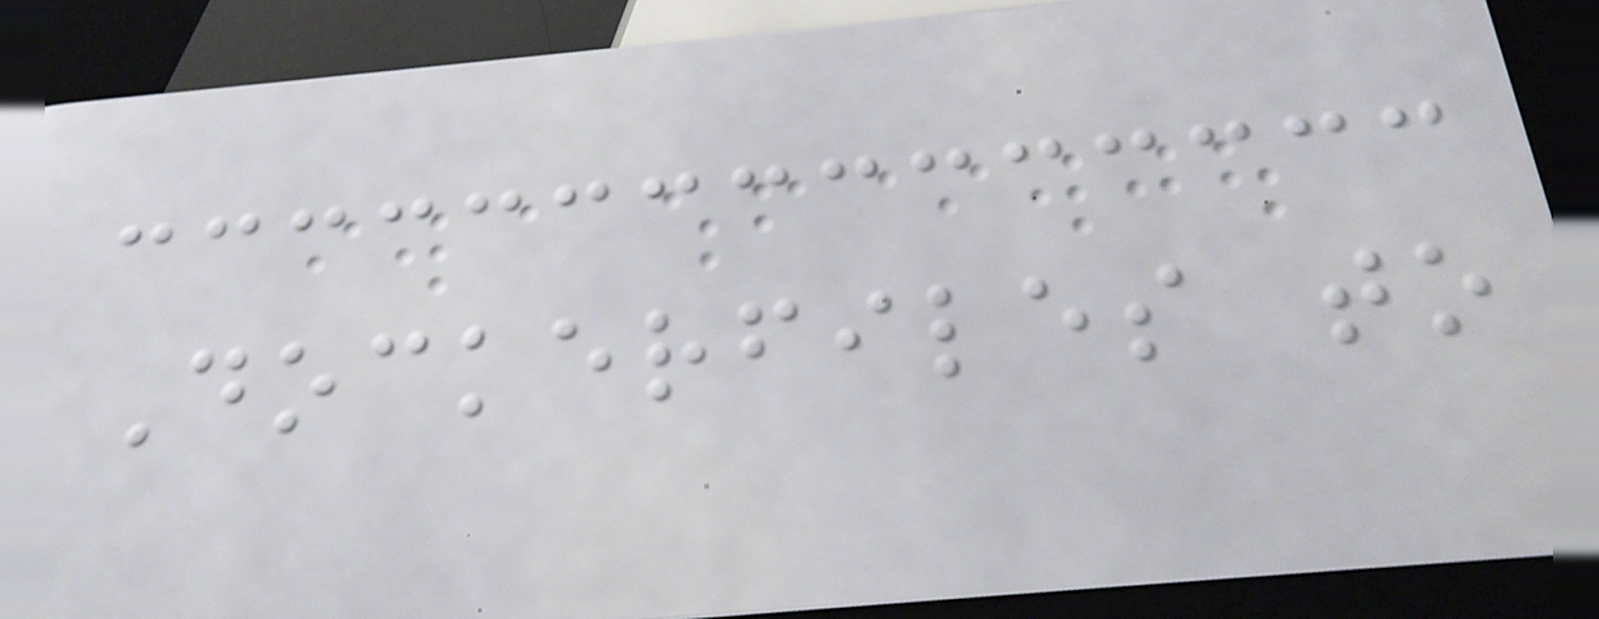Dockerfiles to
